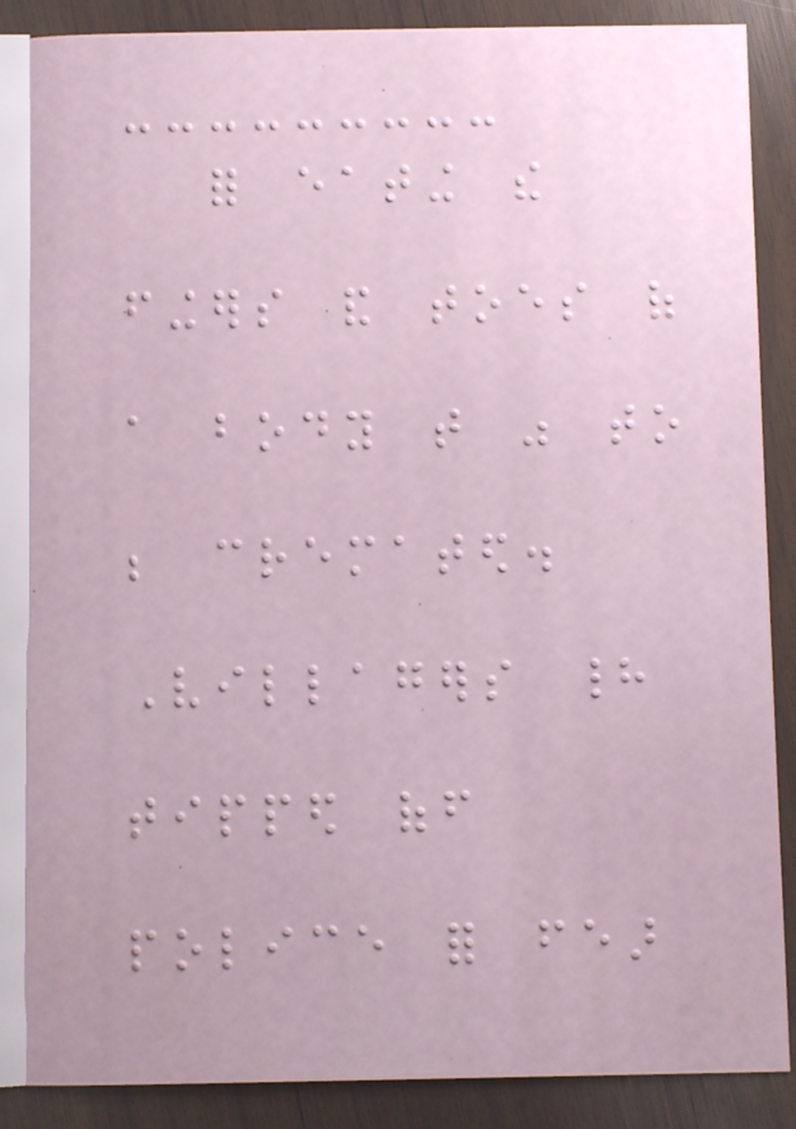for eating the
fingers and toes of
a body that was to
be cremated.
Villagers had
tipped off
police for fear
